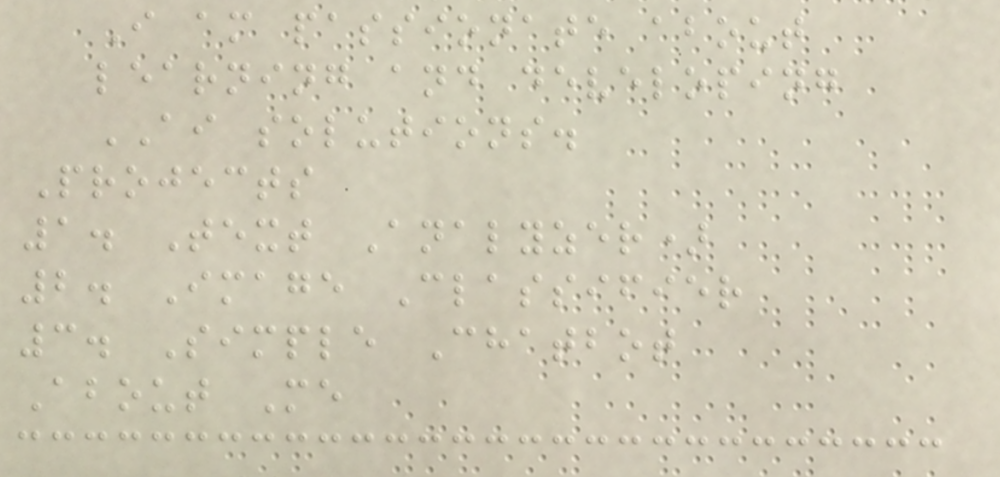I am passionate about
learning and developing
AI solutions.
Projects
1. Text Analyzer)
2. Image Classifier
3. Simple Chatbot
About Me
